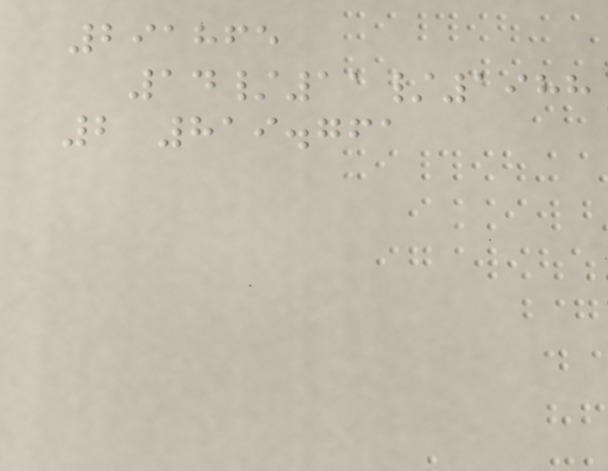291865
14/11/1988
2 819.761
